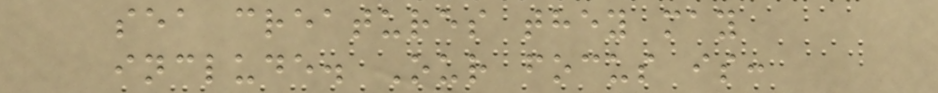sea creatures they may
include. Our focus is:
